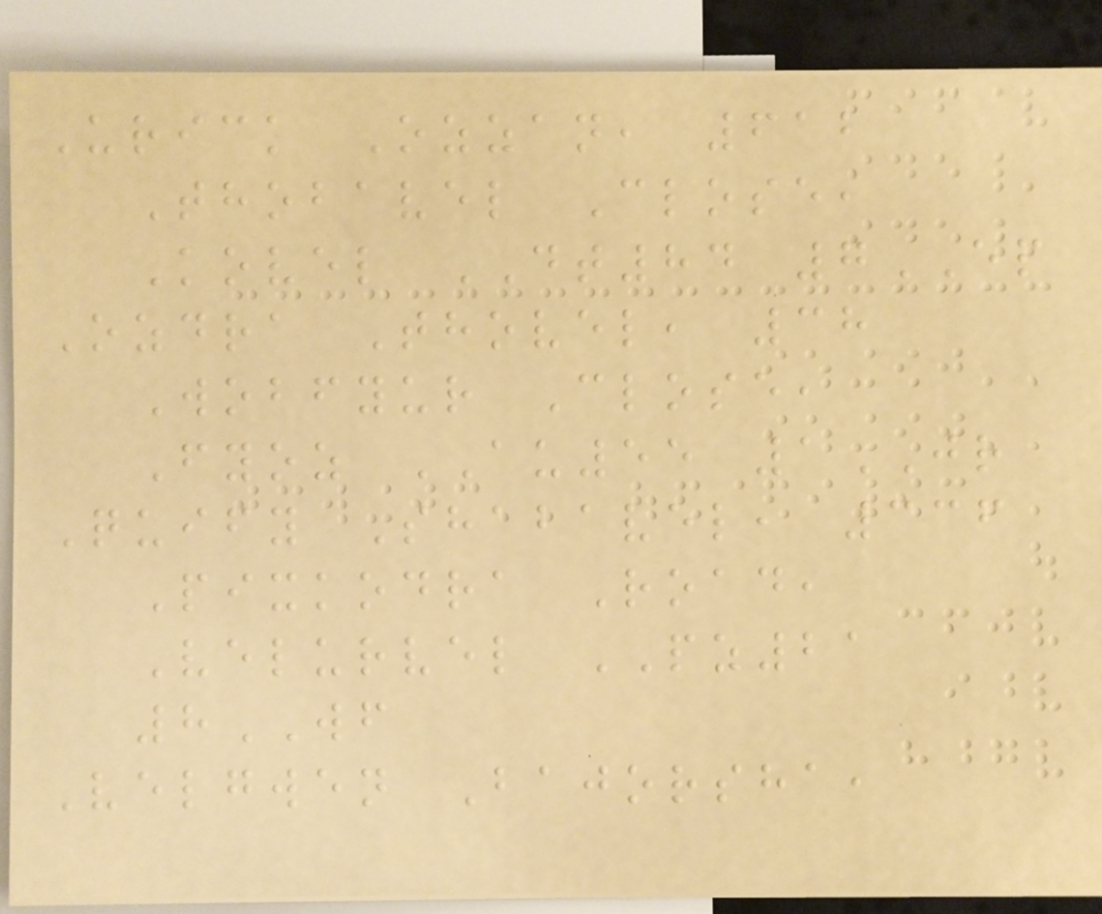Urick Ozzan, 612
Thobavel Close,
Kovel DT84 7EP
Ozdra Thovel, 38
Wobfyur Close,
Fyoz AU55 1JR
Quify Shabavel, 336
Pixkodra Road,
Velurvel PZ21
8WF
Velgwen Bajorsha,
